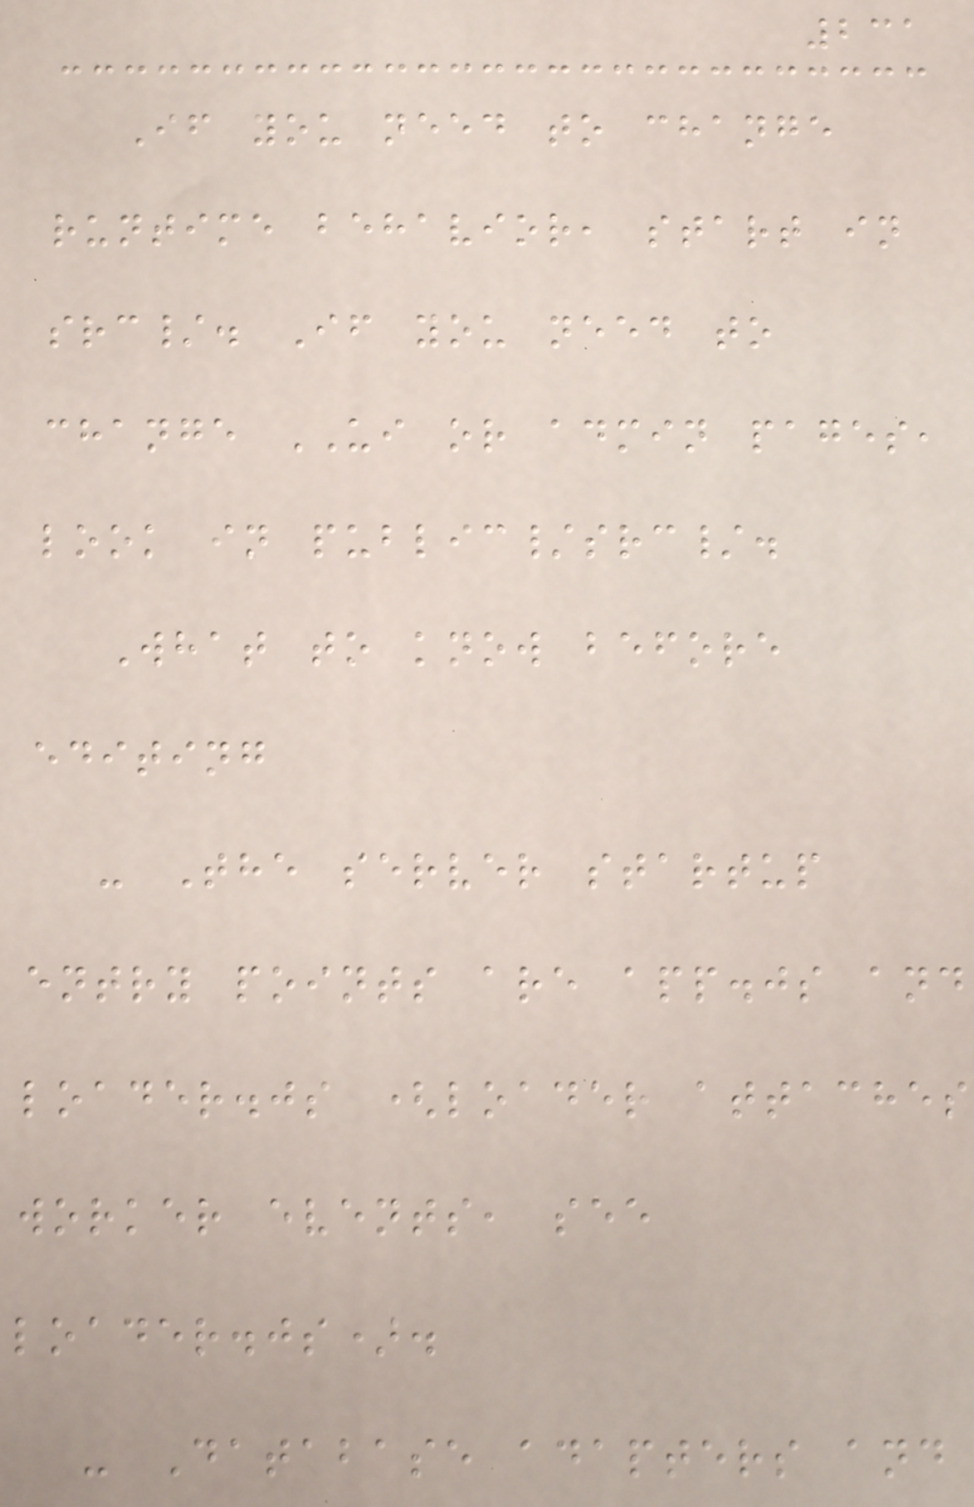231
If you need to change
runtime behavior, start in
src/. If you need to
change UI or admin pages,
look in public/src/.
What to know before
editing
- The server startup
entry points are app.js and
loader.js (loader attaches
worker events, see
loader.js).
- Database adapters and
